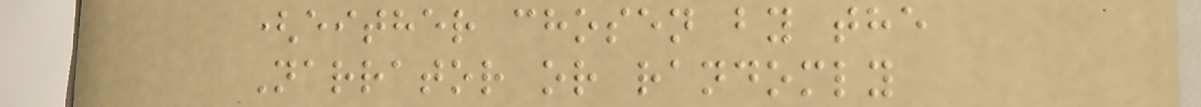(either chosen by the
Narrator or randomly
